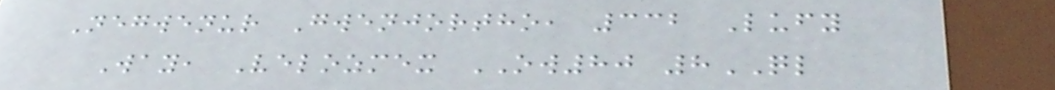Negwenur Gwenjortho, 332 Lufy
Way, Velozmex OW80 8QL
